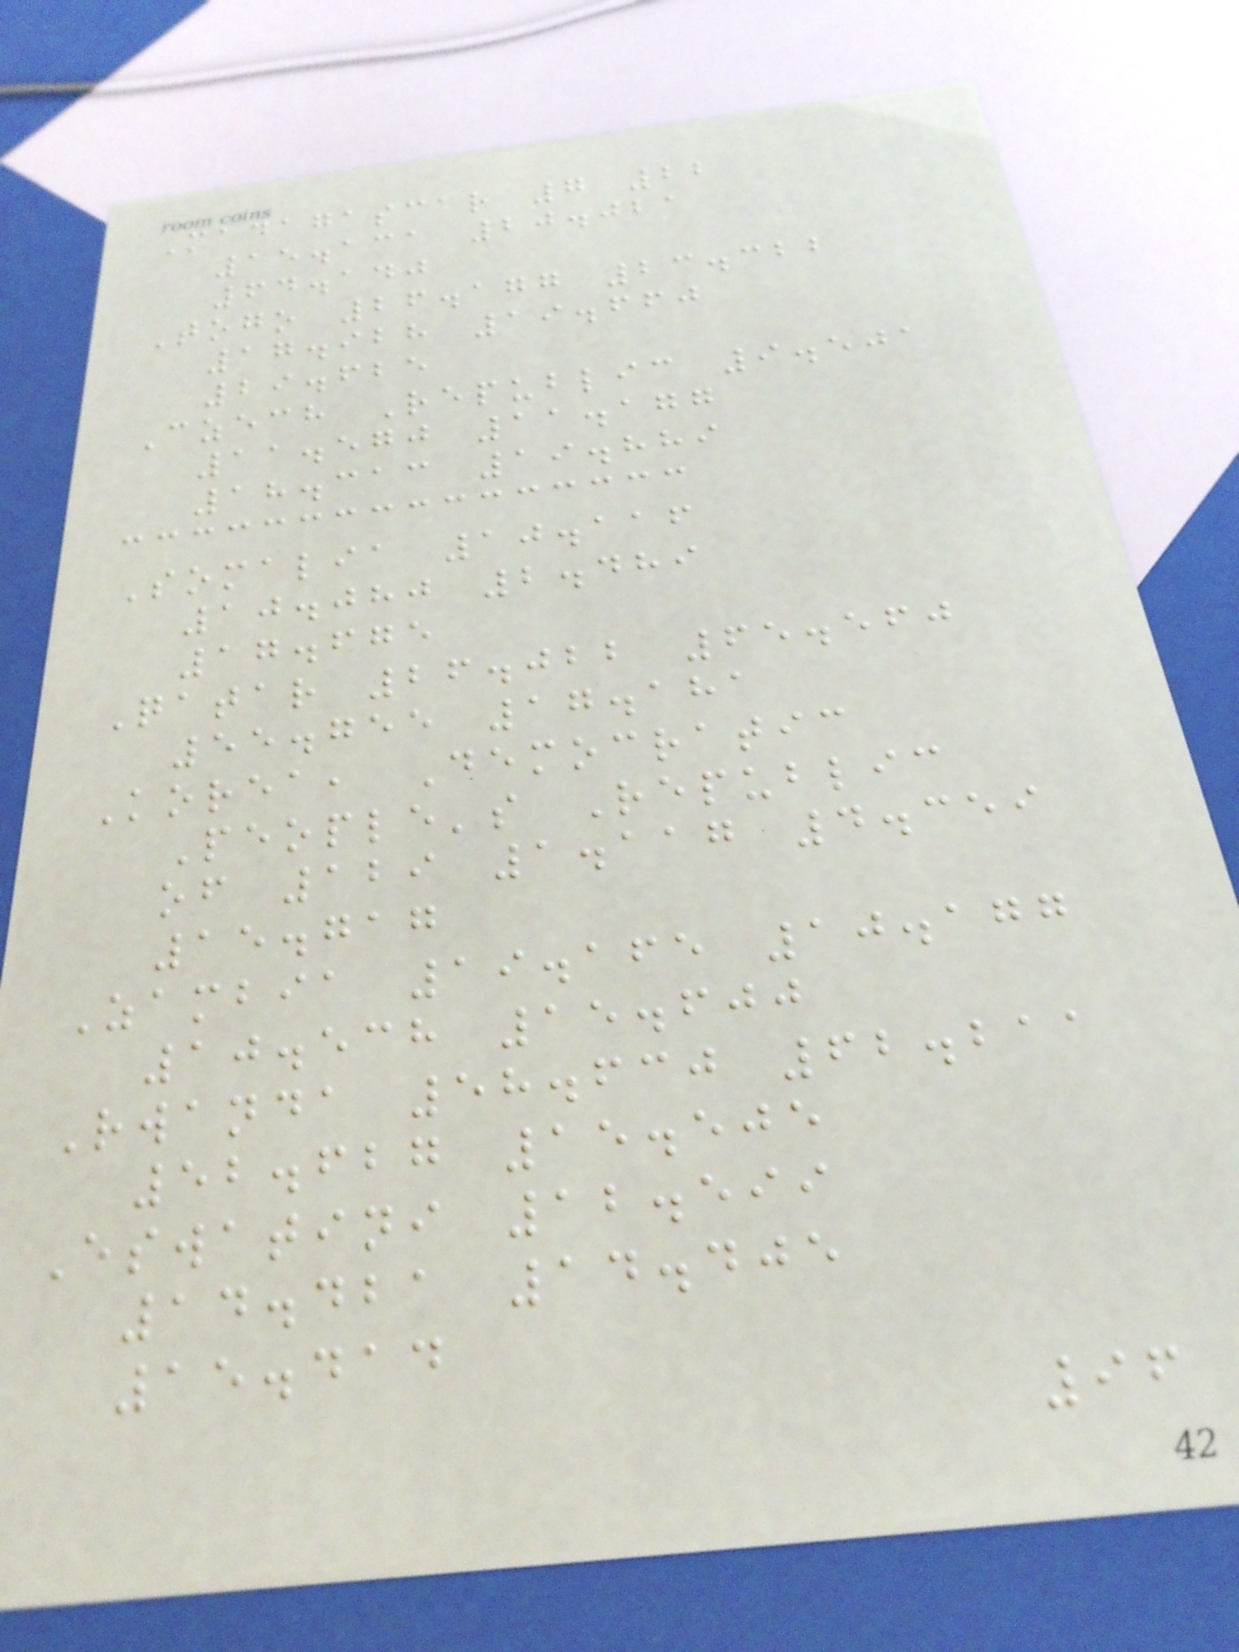Madagascar 7 22
15.131 20.021
64.140
Togo 26.177 23.322
17.928 19.660
29.625
Czech Republic 9.501
11.570 11.177
18.313 19.889
Somalia 10.116
10.080 2.489
17.675
Qatar 26.022 65.560
55.755 17.181
Korea, Democratic
People's Republic
of 129 1.117 4.359
15.717
Zambia 19.165 10.177
10.538 15.600
Rwanda 58.630 62.211
52.627 15.505
Eswatini 12.599
14.421 14.405
15.414
96
